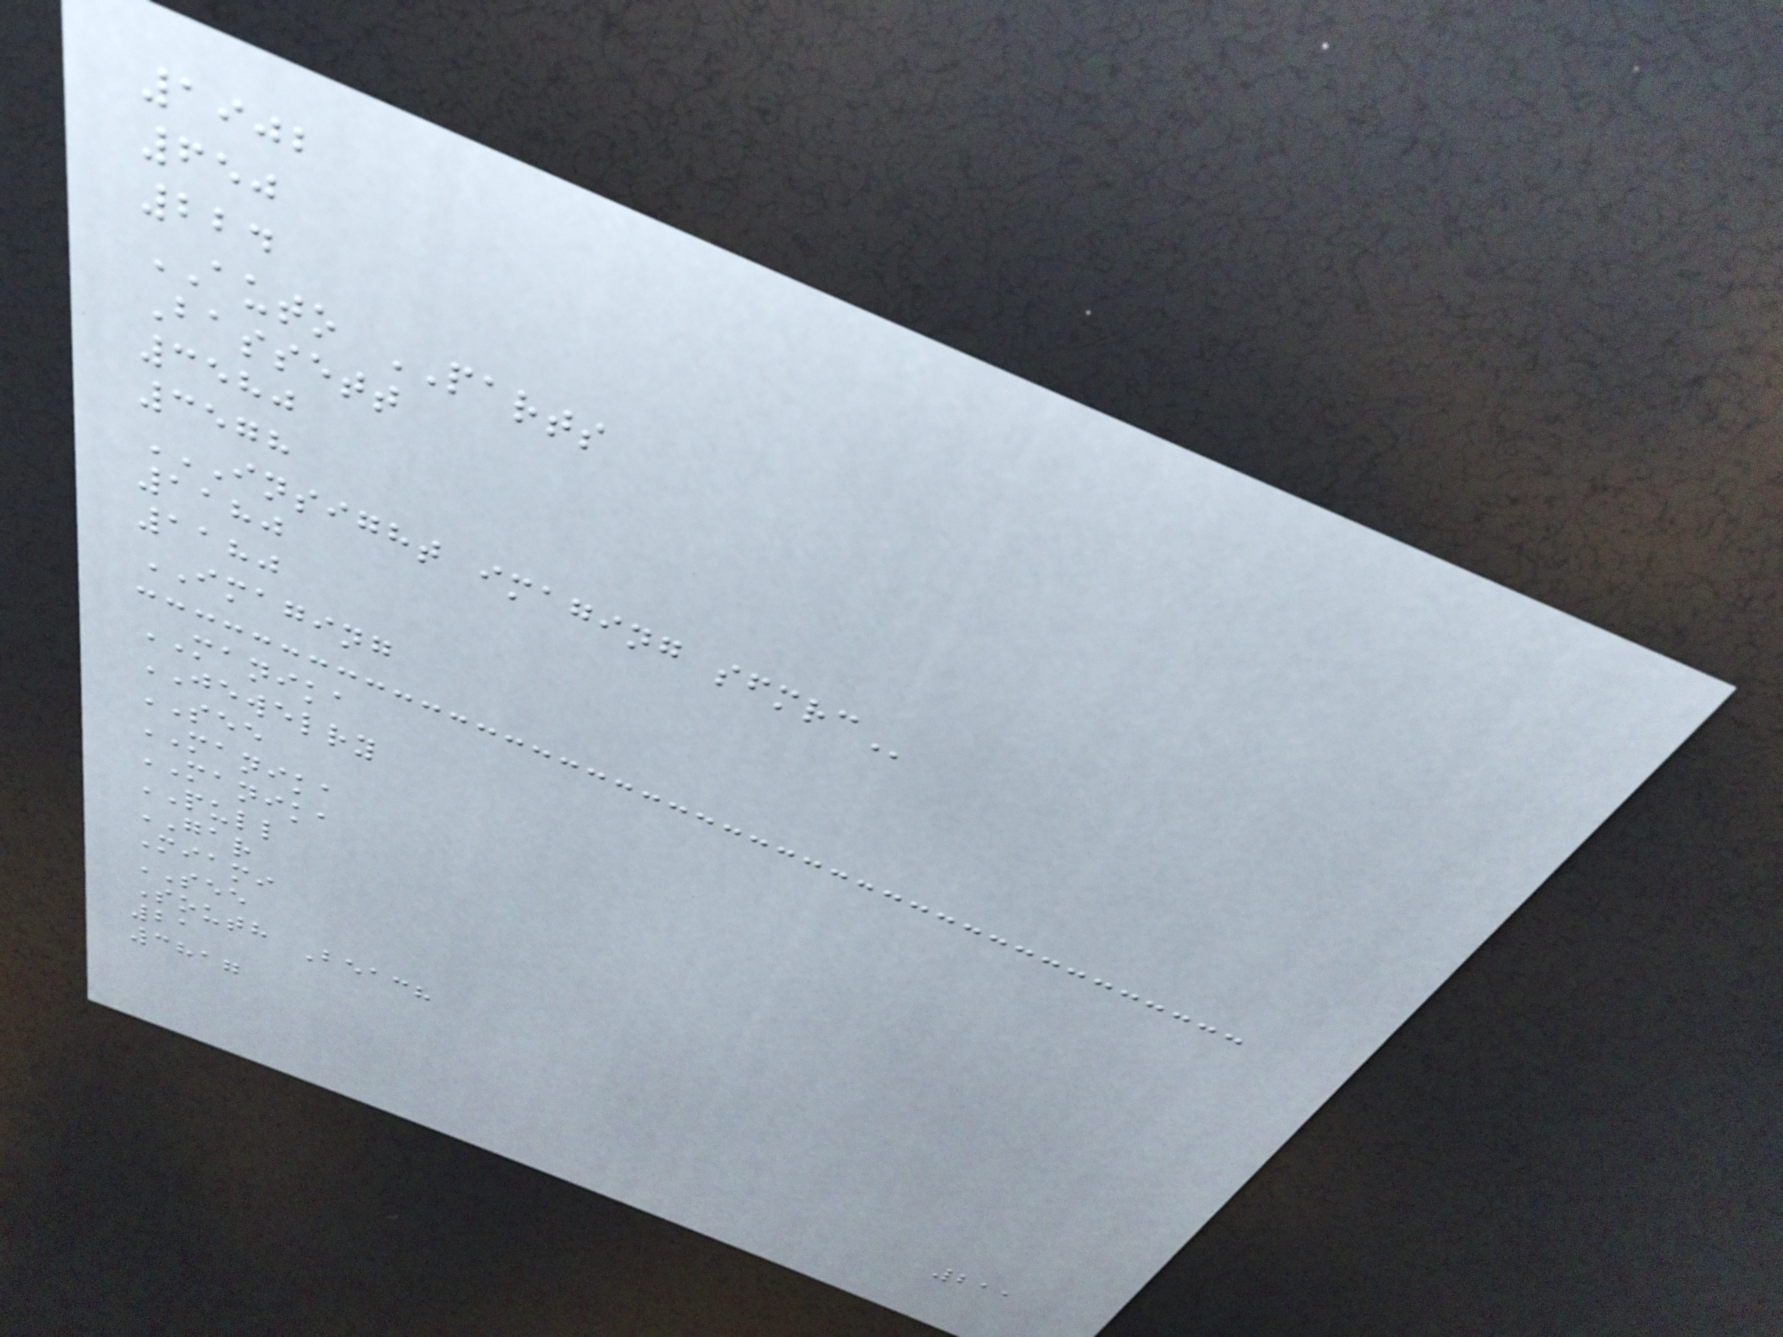1902
650
224
AUTO PARTS
Bassett
3580
3578
INSIGHT IMAGING SFMRC
1180
1180
IMAGING
MANIKA
JEWELRY
SEE
MANIKA
MANIKA
PULL
GAR
Miami
SEE
South Beach
21
3817
211
